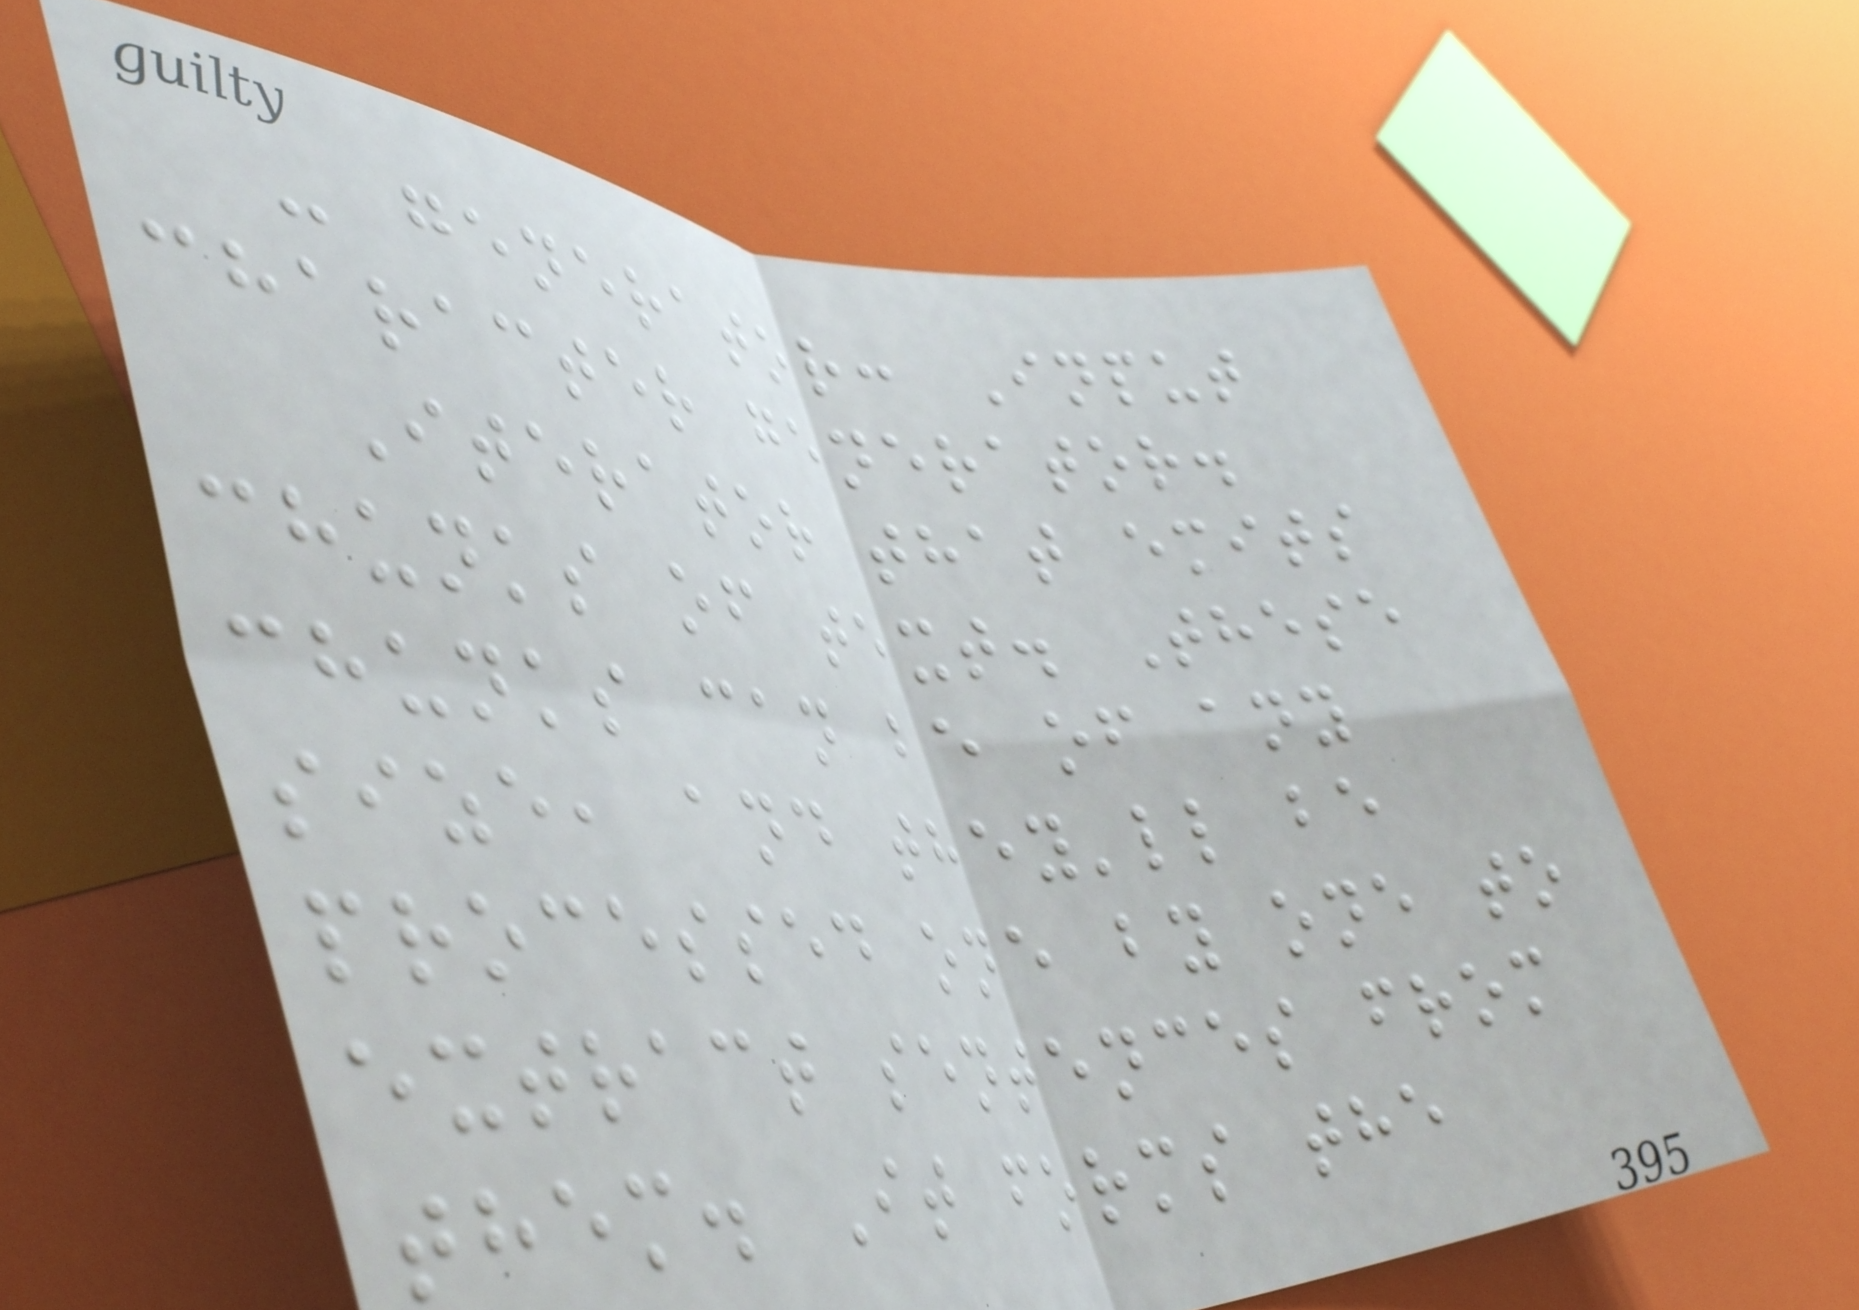- generator: Input
character generator.
Iterator that emits
chunks of text. These
chunks can be of any
size, and they'll be
processed one by one to
extract sentences from
them. It forms the
